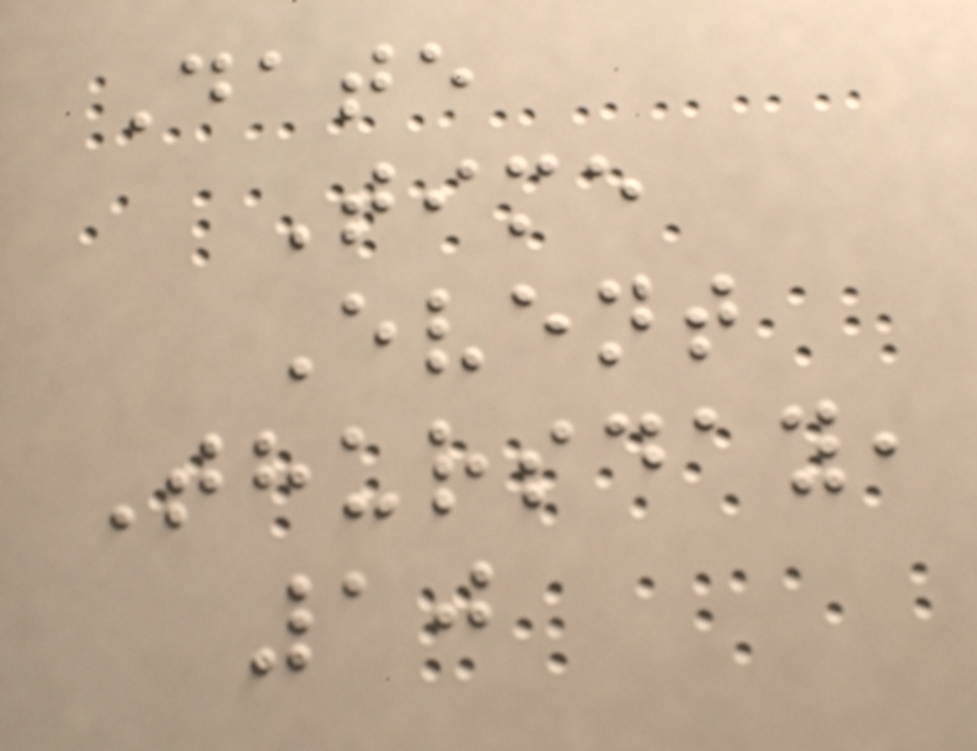Date
Time
Event
Thursday,
10
